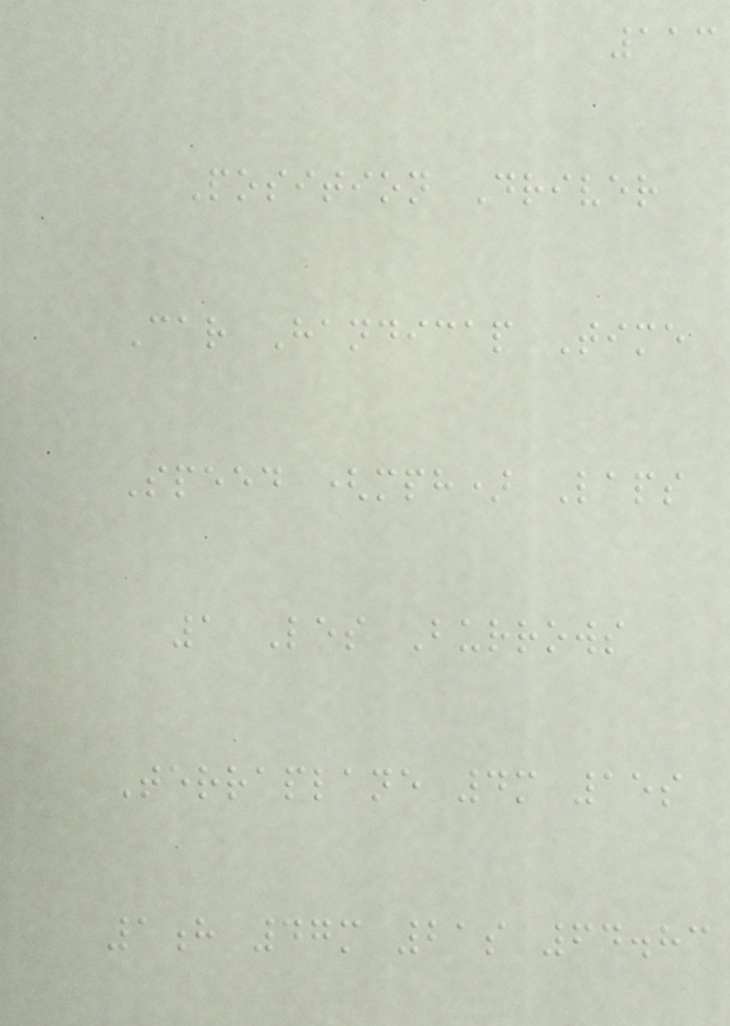113
Position Driver
Car Handicap Time
Speed (mph) Laps
1 Les Burrows
Terraplane 4m 15s
1h 47m 21s 64.83
